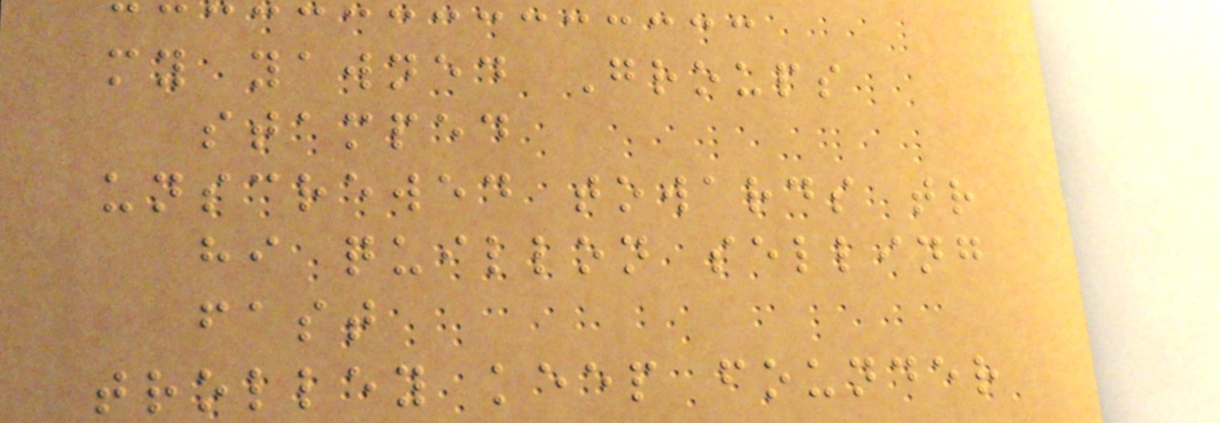my yawned Groups
stamped
unscrewed towards tr
hi quillon selling
fast
trolley keep founder
